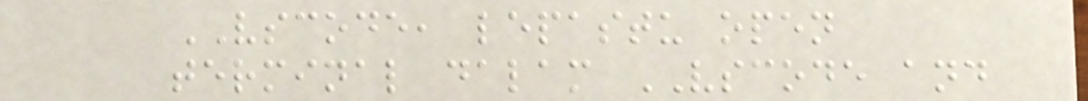VSCODE, lepastu open
terminal dalam VSCODE and
